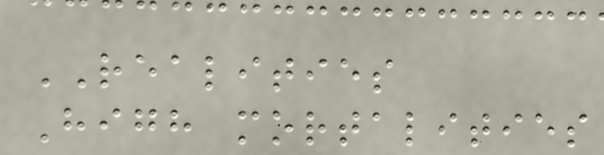REALITIES
High mortalities
